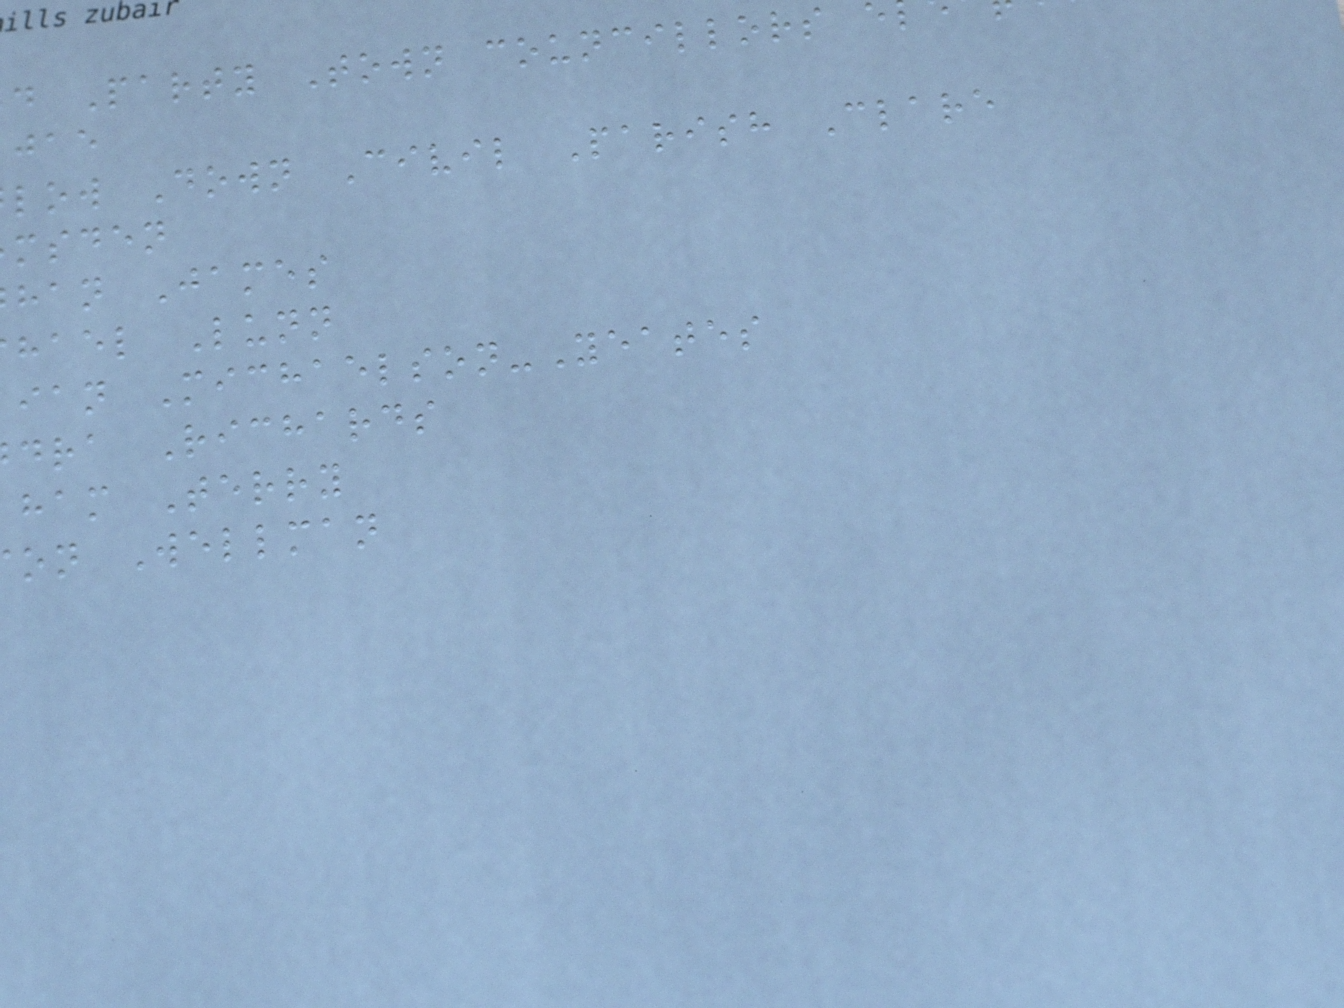d Party Town councillors
low Down Civil Parish Clare
msden
han James
hael Lunn
ian Michaelson-Yeates
dra Richards
ham Terry
on Wellman
